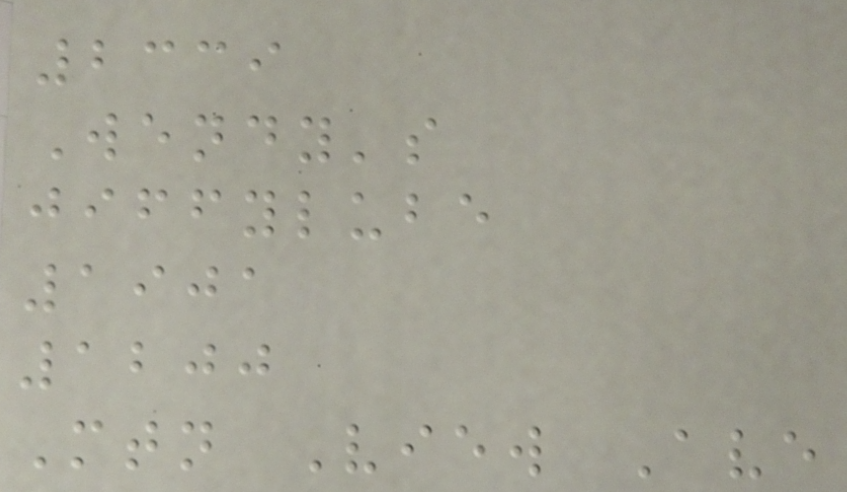2339
Wendy's
jiffylube
1901
1200
Mtn View Ave
